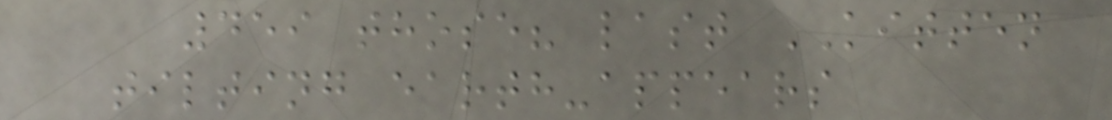459 those? last KITTEN
tilting earth-appears
